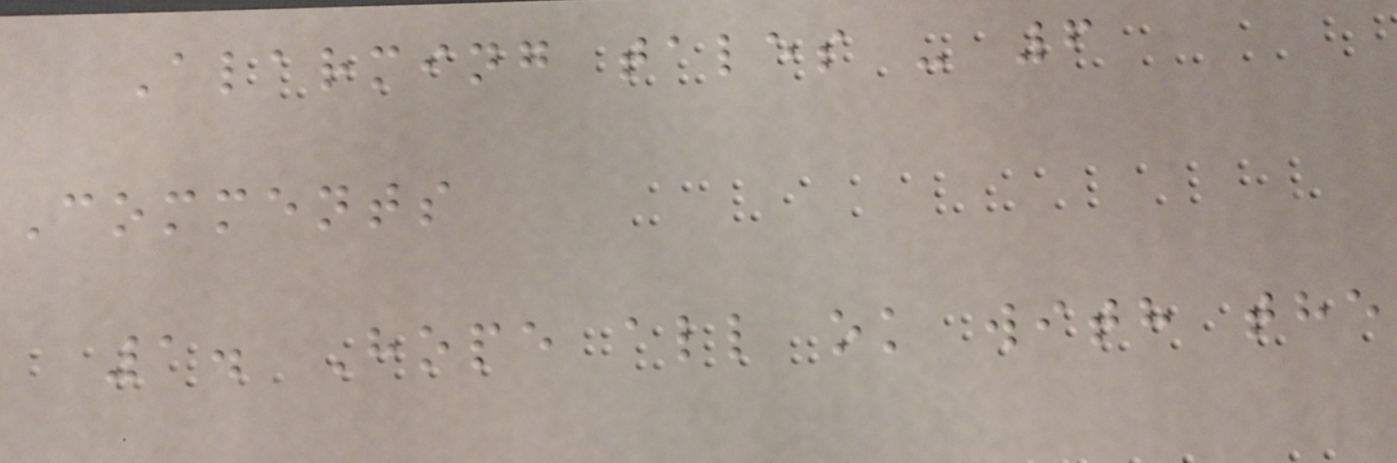Alarming tales - 6
Comments
1. Hope all ok with the
